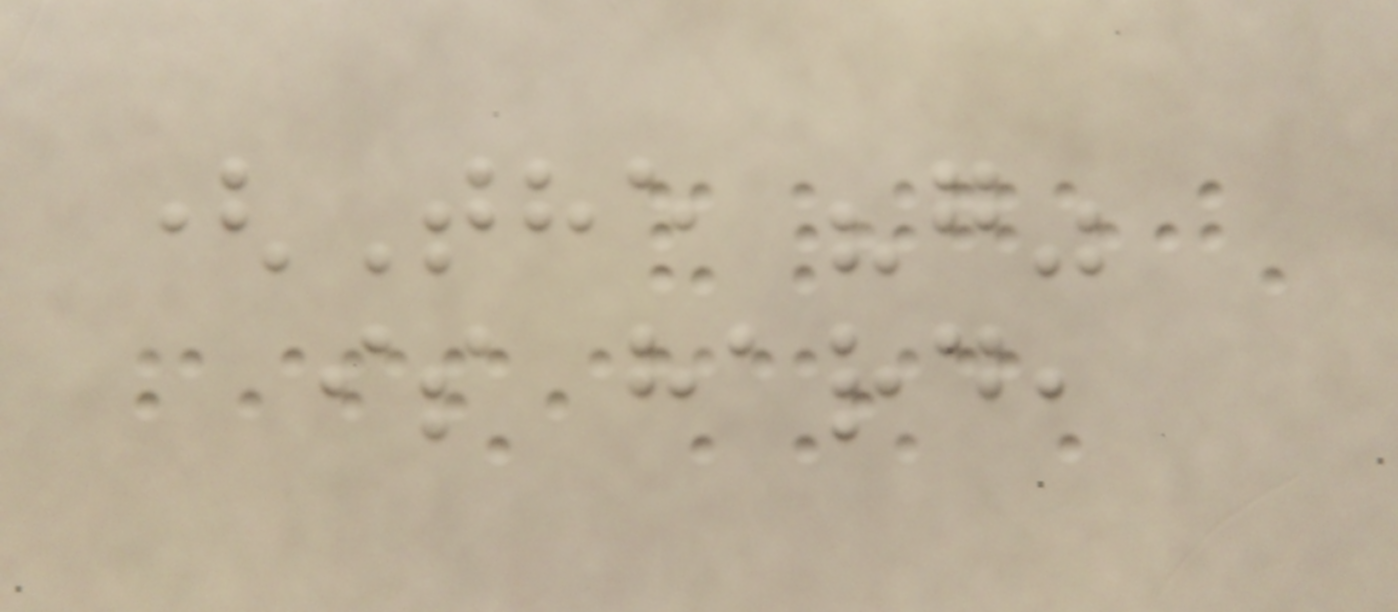(The "g"
is hard,
